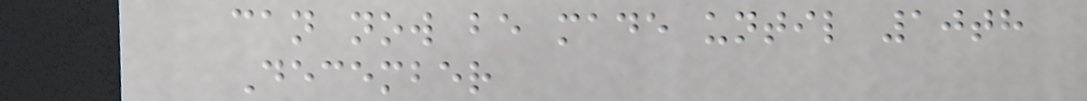can now be made until 10th
December
